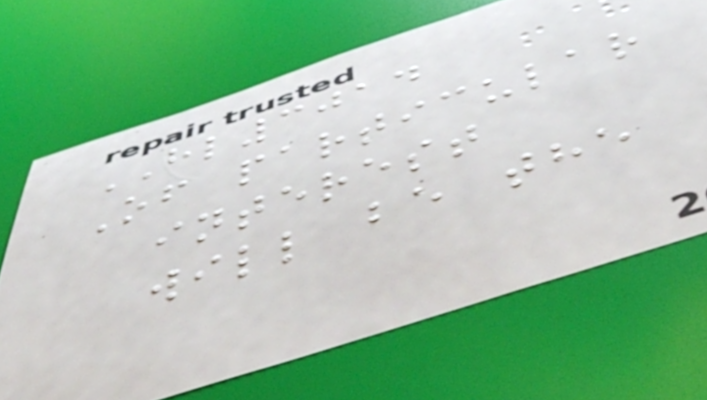HL3014
Of particular
interest
will be the
